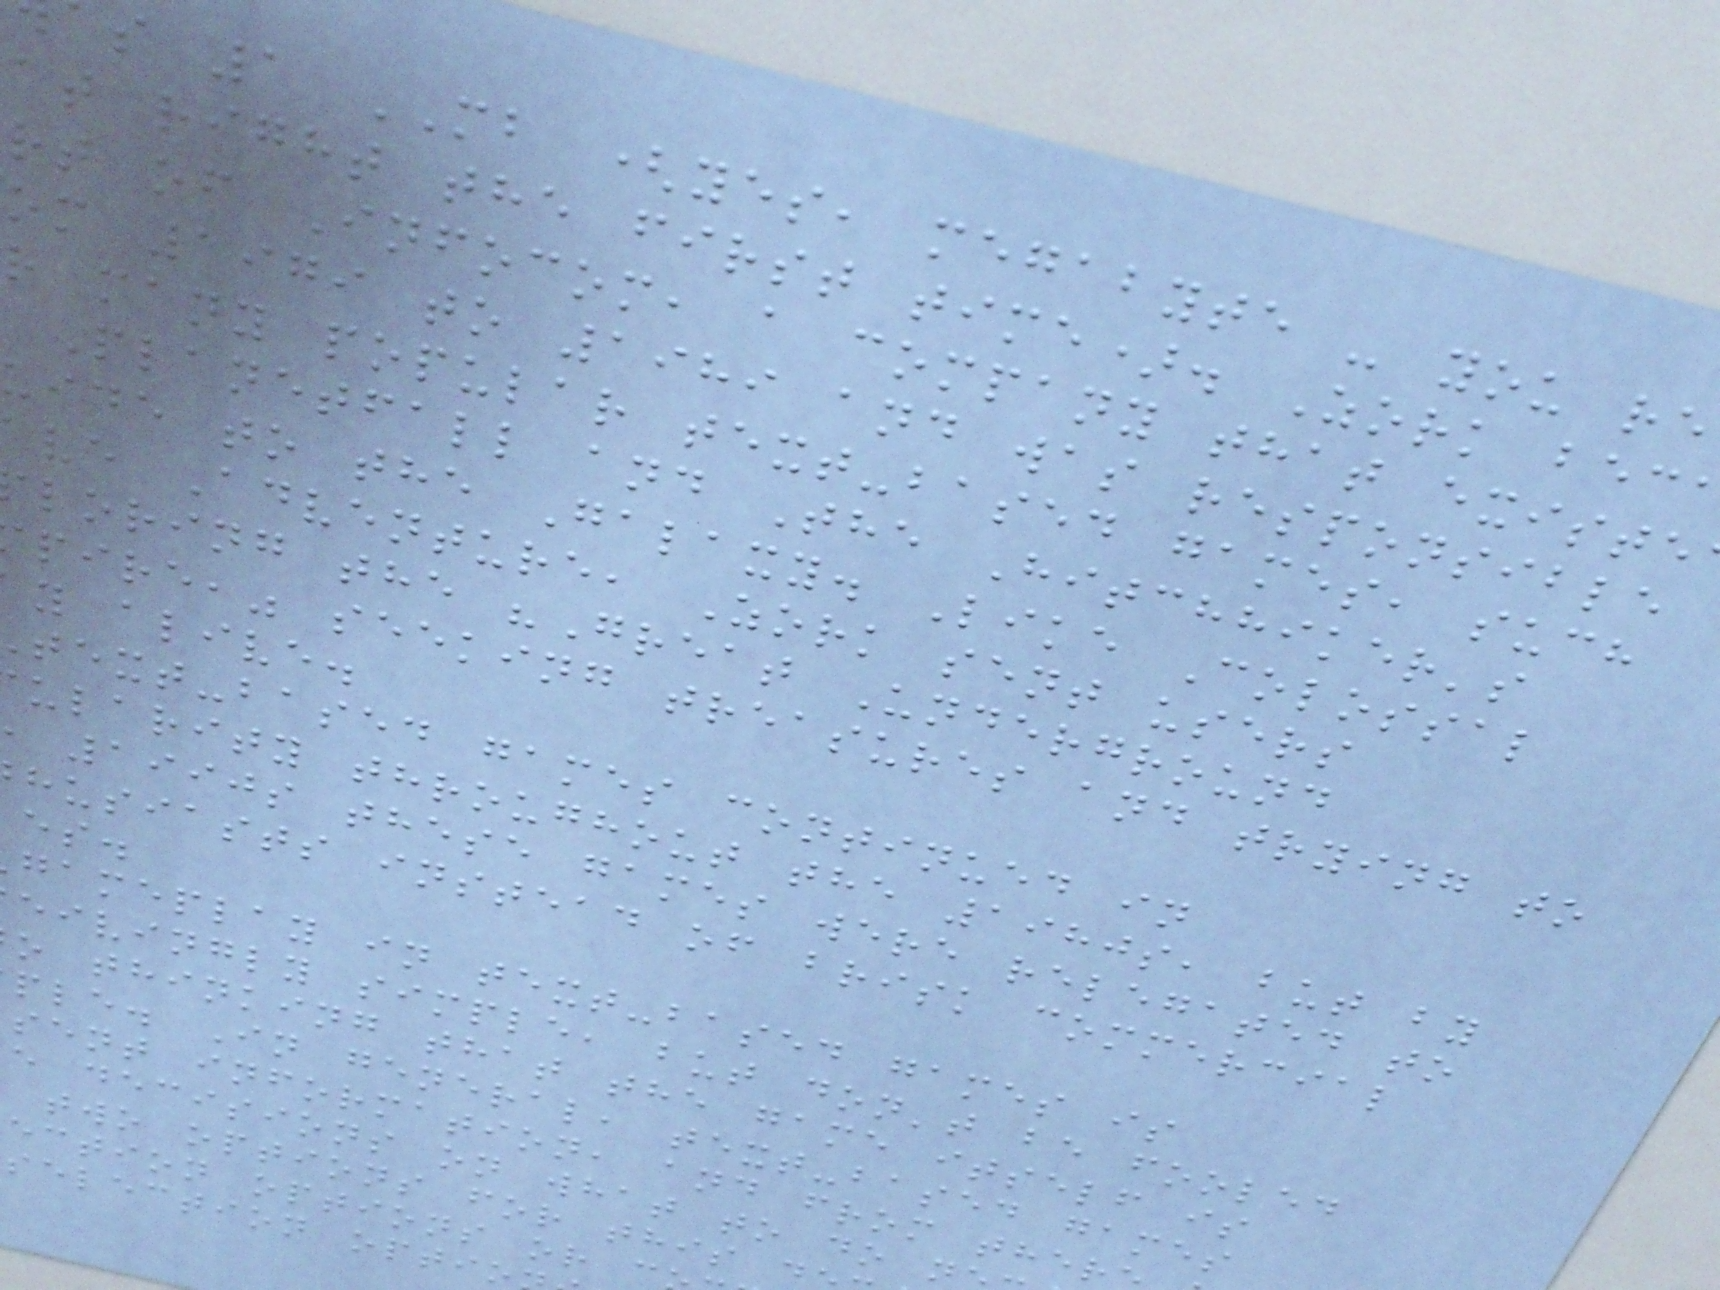s 1 MB (yes, megabyte - you re
at right the first time). Zork bec
rt of Infocom, a company that existe
om 1979 to 1989 and was responsible
r many popular text-based games, such
Planetfall and The Hitchhiker's
ide to the Galaxy. Like Colossal
ve Adventure, Zork sent users
loring the "Great Underground
pire," seeking treasures and trying to
y alive.
text-based games continued in
ularity throughout the 1980s, but by
1990s these games were relegated to
husiasts instead of brisk commercial
gameplay in text-based games is
eivingly simple, but don't be fooled
o thinking that the game itself is
ple. In general, text-based games
sent information, and from ther
e decisions on what to do n
two options for this d
ection options or c
selection optio
